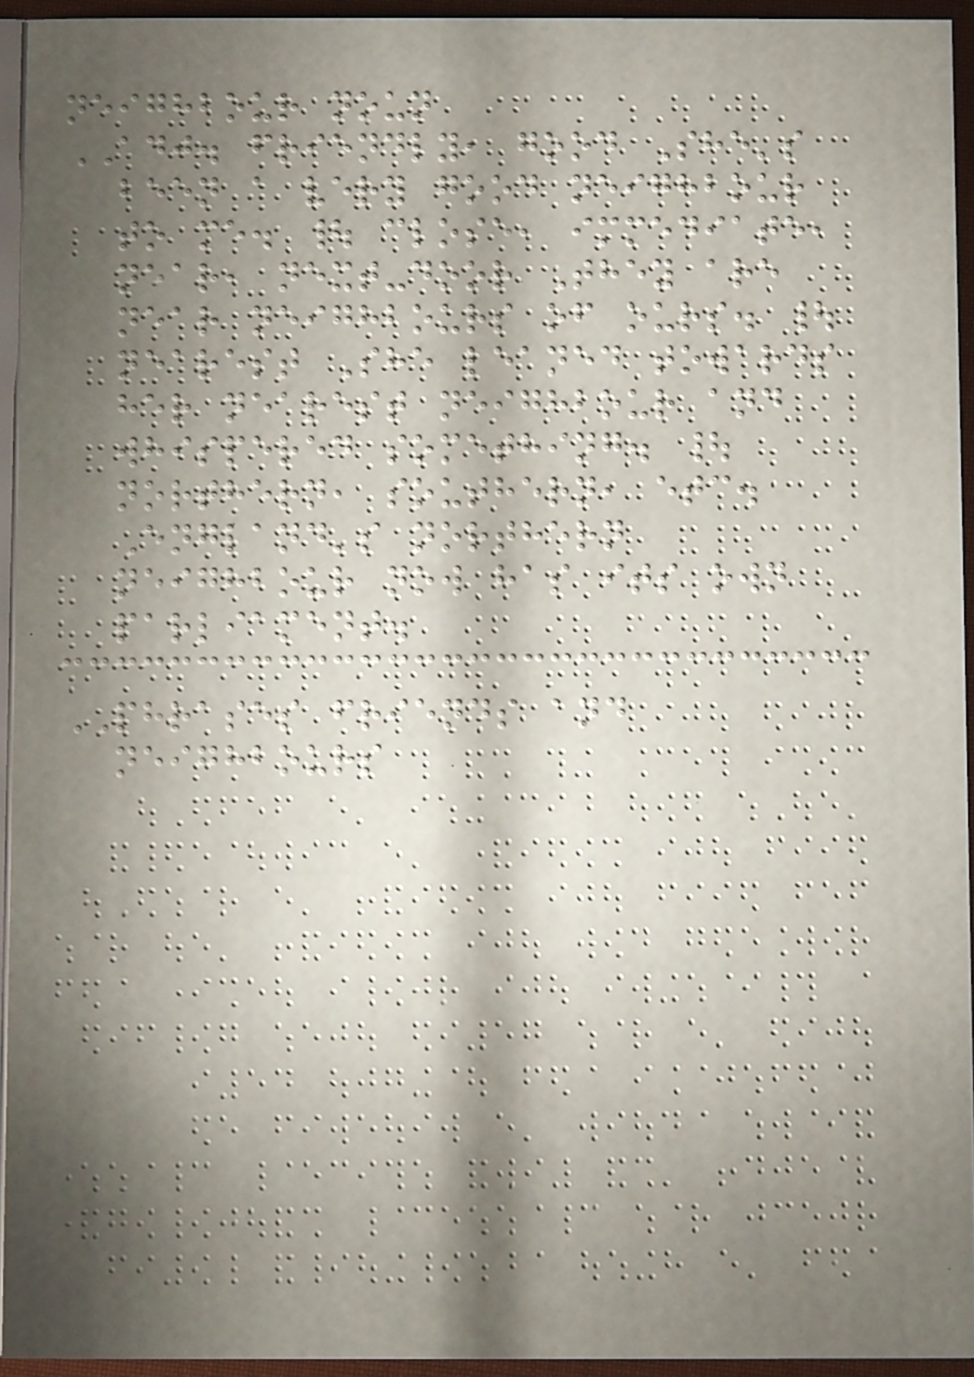neighbour noun
ADJ. friendly, good She's
been a very good neighbour
to me. | close, immediate,
near, next-door They are
near neighbours of ours. |
nearest She leaned towards
her nearest neighbour and
whispered something. |
northern, southern, etc.
England's northern
neighbour now has its own
parliament.
PHRASES friends and
neighbours
